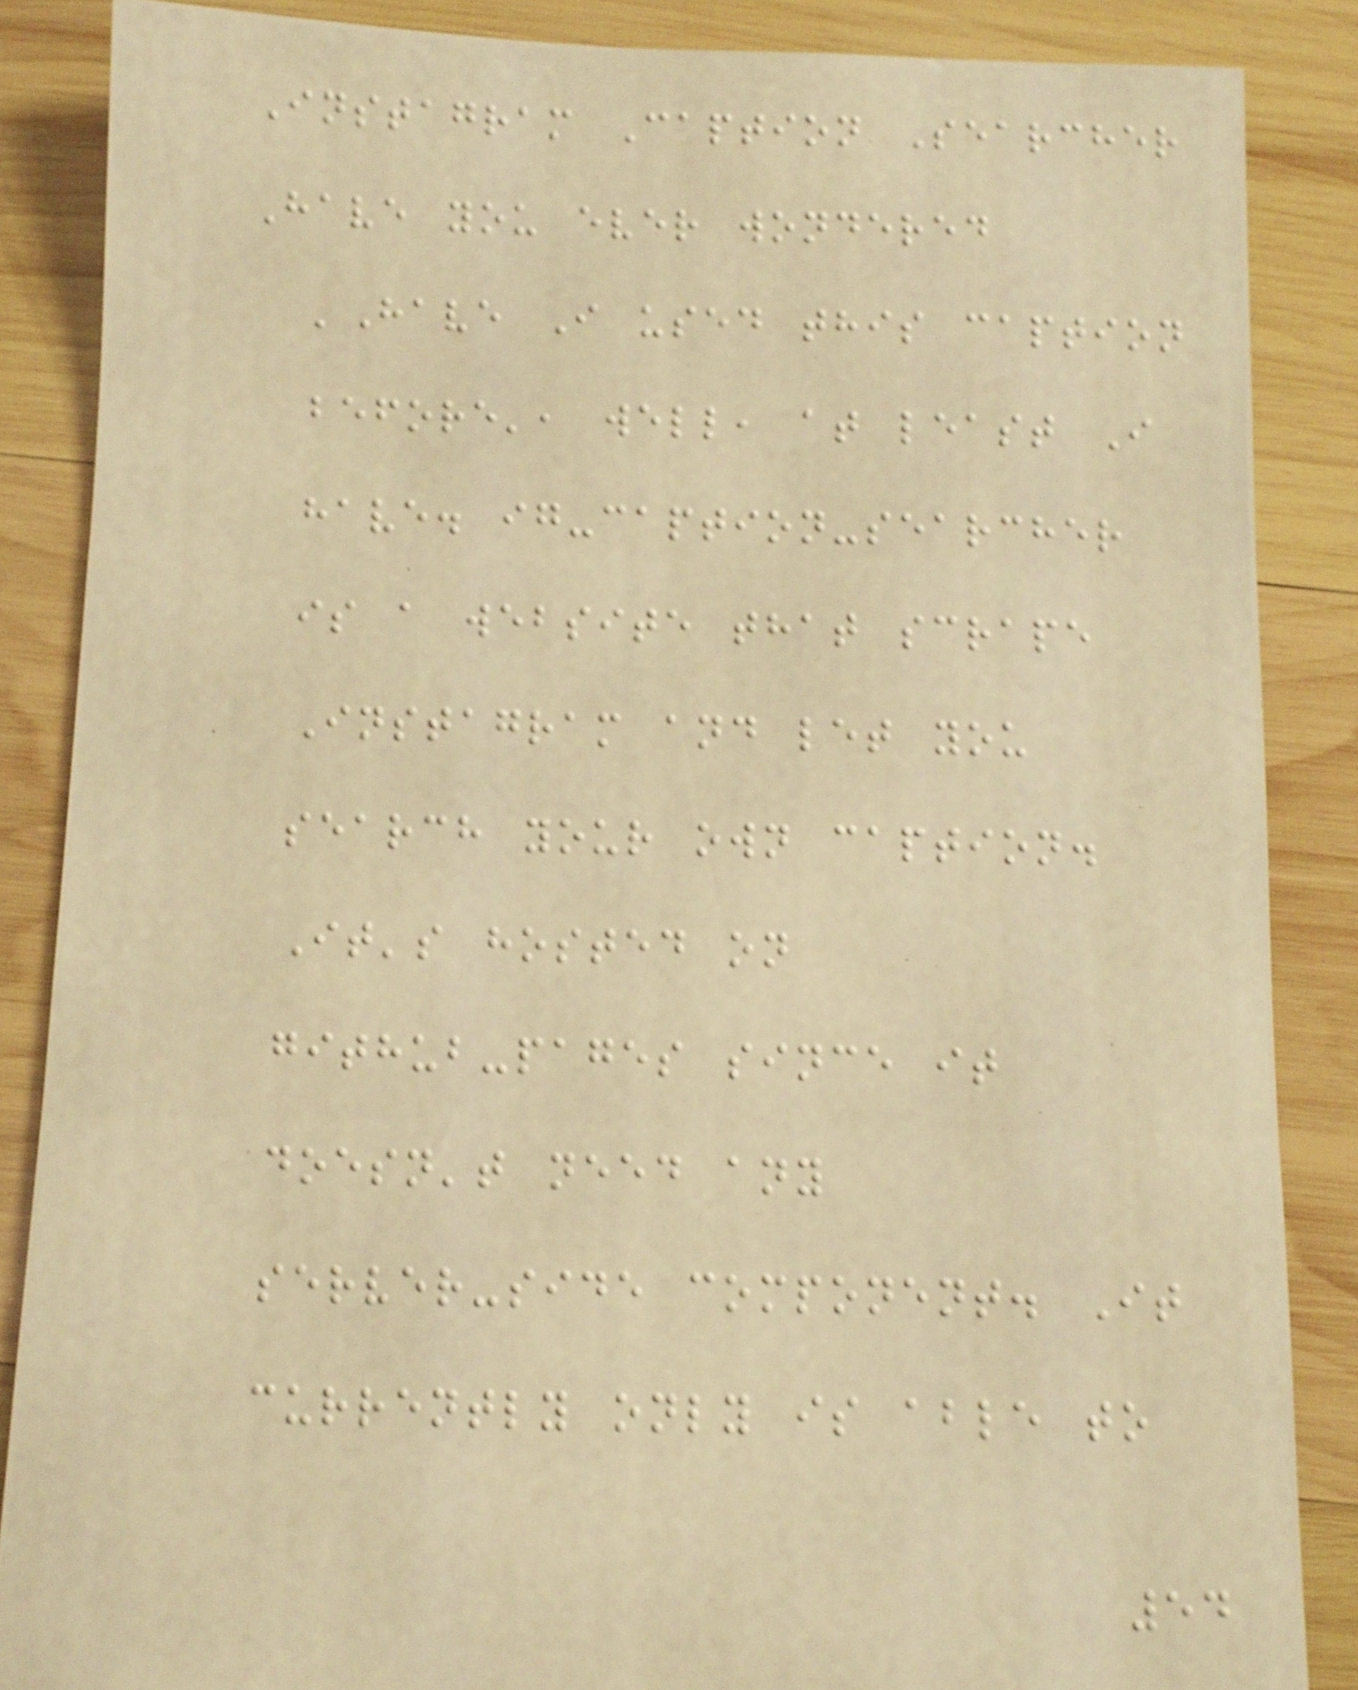Instagram Caption Searcher
Have you ever wondered
'Have I used this caption
before', well, at least I
have. ig-caption-searcher
is a website that scrape
Instagram and let you
search your own caption.
It's hosted on
github-pages since it
doesn't need any
server-side component. It
currently only is able to
54
